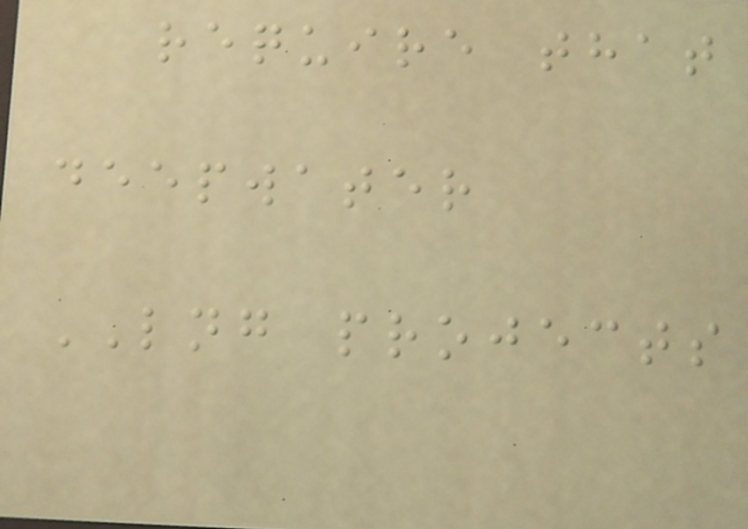require that
deepwater
LNG projects
